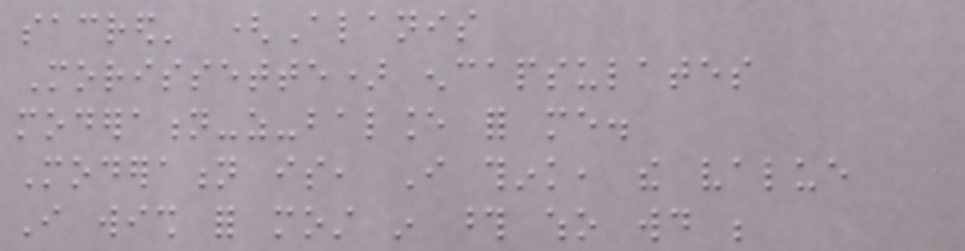sacred' (Alanis
Morissette) encapsulates
moderation-as-balance for me.
Moderation is, I think, the value
I wish for most in those who would be
